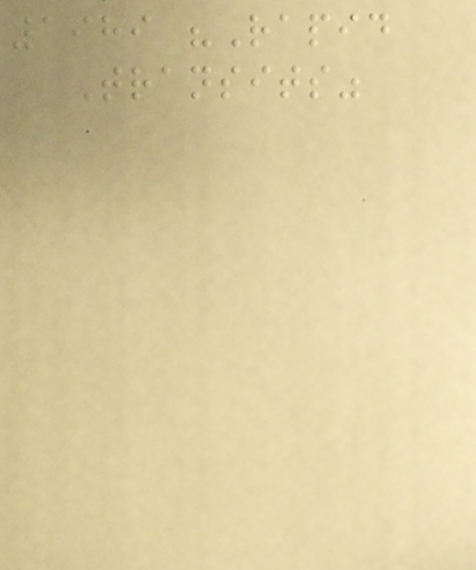1989 "Rapid
Transits"
